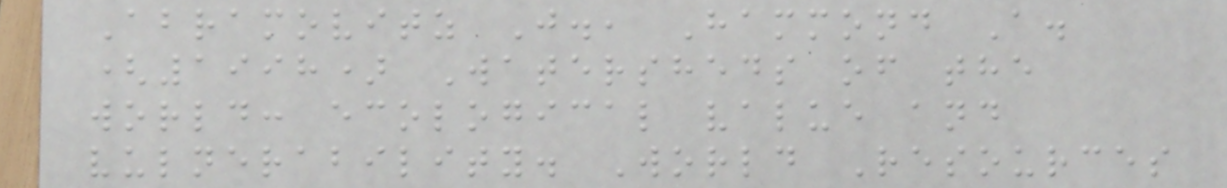Abramovitz J., Hammond A.
(1998) Watersheds of the
world: ecological value and
vulnerability. World Resources
